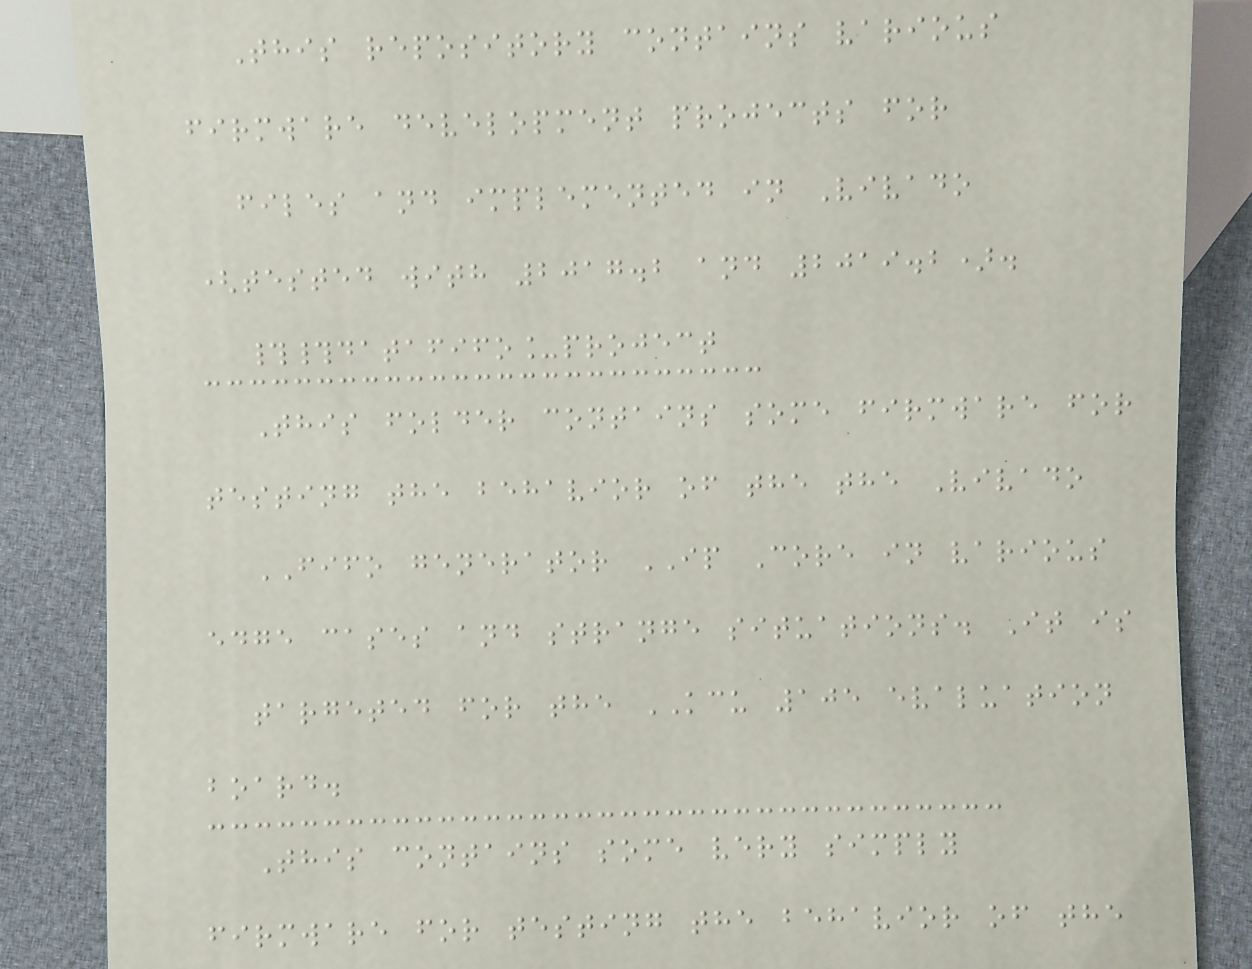This repository contains various
firmware development projects for
files and implemented in Vivado
(tested with 2017.2 and 2019.2).
##datafifo_project
This folder contains some firmware for
testing the behavior of the the Vivado
FIFO generator IP Core in various
edge cases and strange situations. It is
targeted for the KCU 105 evaluation
board.
This contains some very simply
firmware for testing the behavior of the
